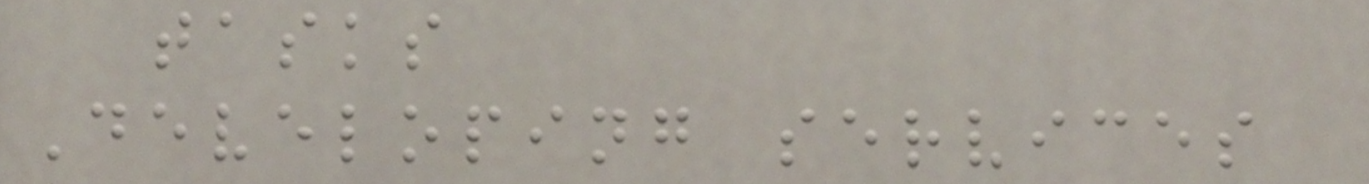tasks
Developing services
